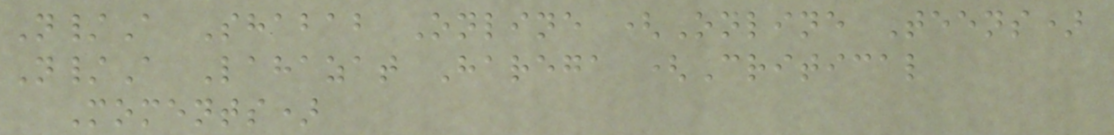N/A Shabab Online (Online Teens)
N/A Lahazat Harega (Critical
Moments)
